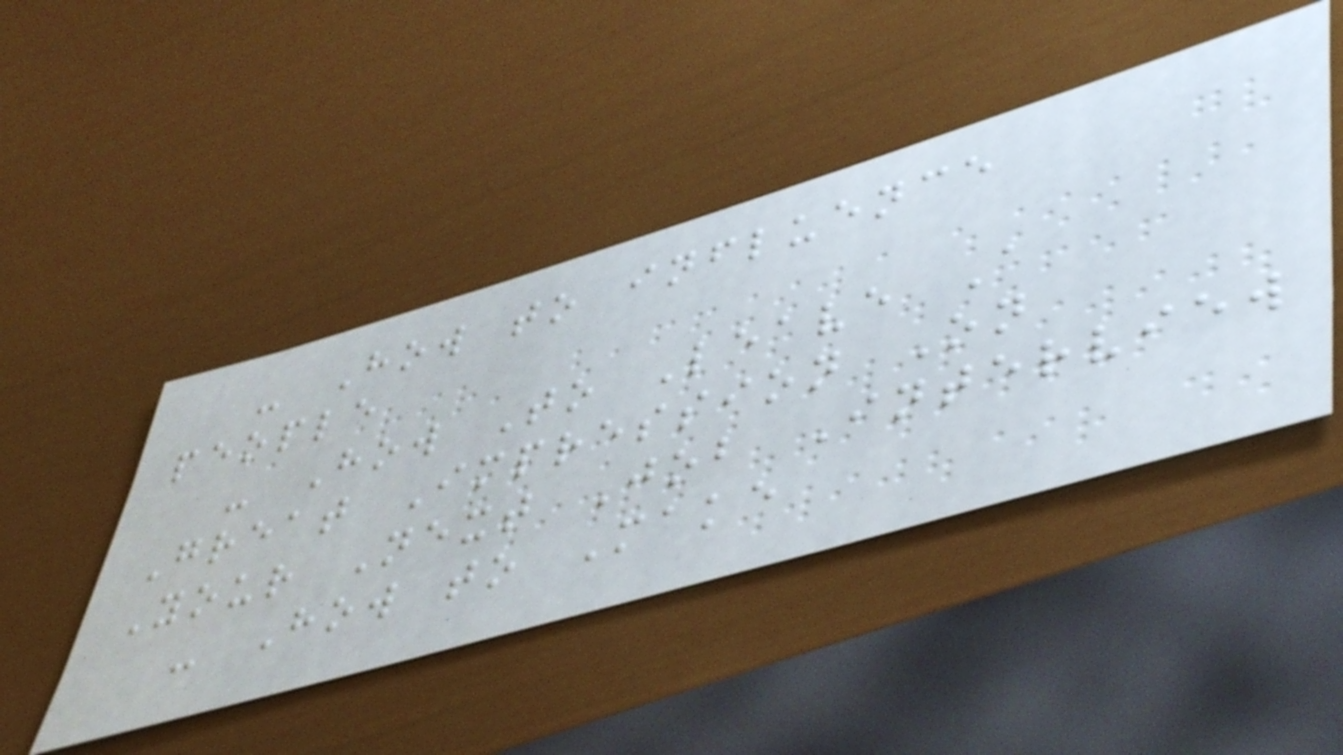- How to influence
people
- How To Leave A
Great Impression On
Your Next Job Interview
- How to Make
